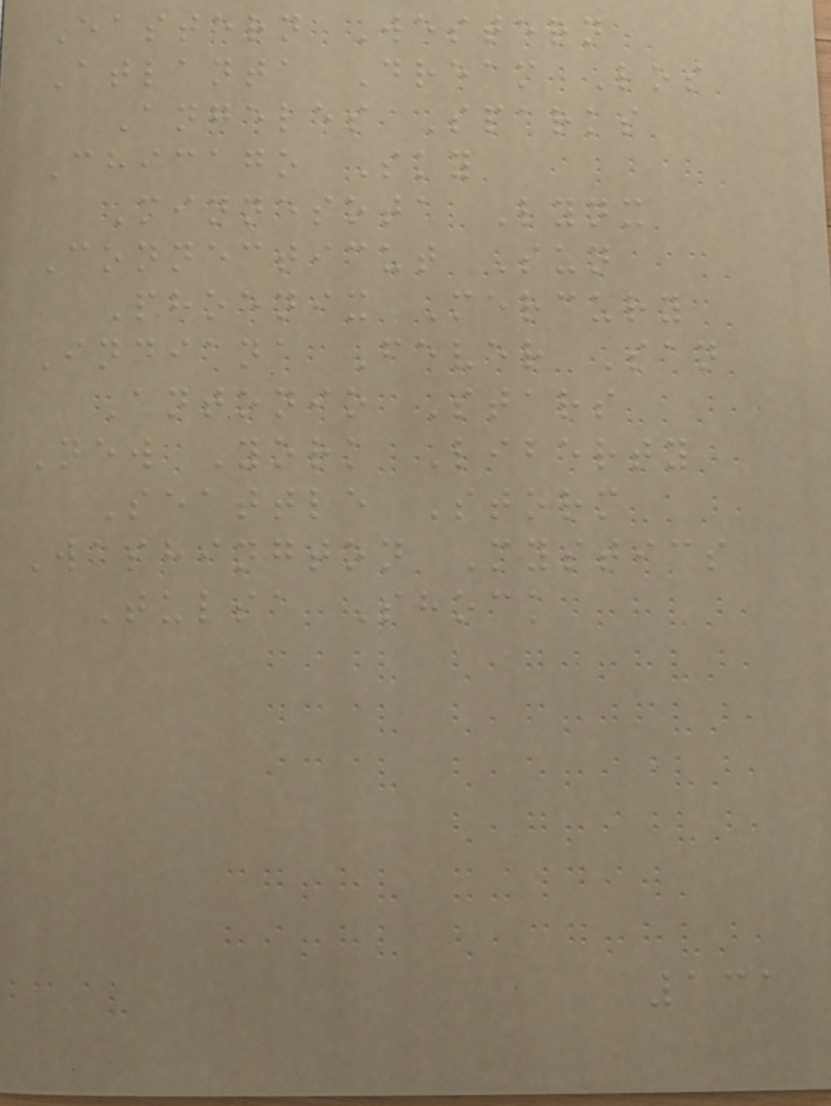Eastern Western
Atlanta Dream Los
Angeles Sparks
Chicago Sky
Minnesota Lynx
Connecticut Sun
Phoenix Mercury
Indiana Fever San
Antonio Stars
New York Liberty
Seattle Storm
Washington Mystics
Tulsa Shock
131
